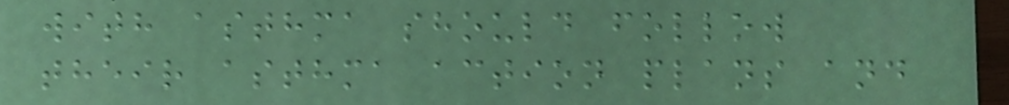with asthma should follow
their asthma action plans and
